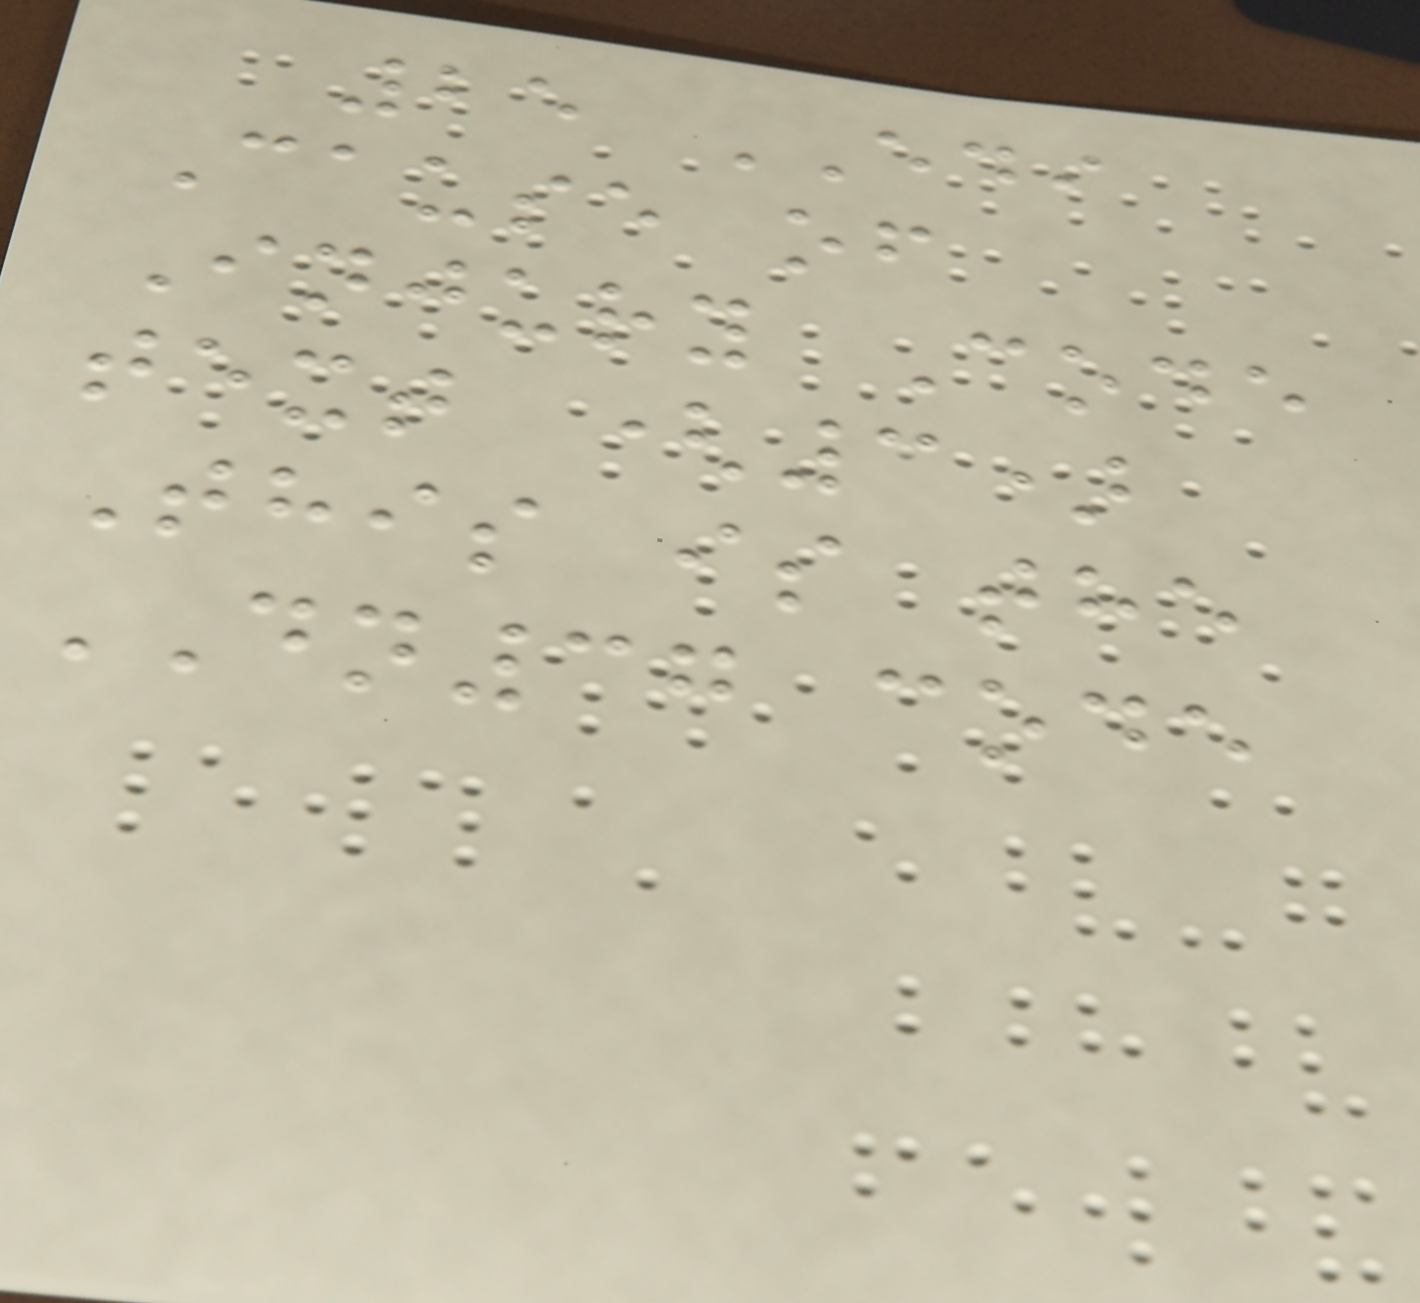25 EDI
Cause of
Injury Code
text (3)
This is the
DN37 code
